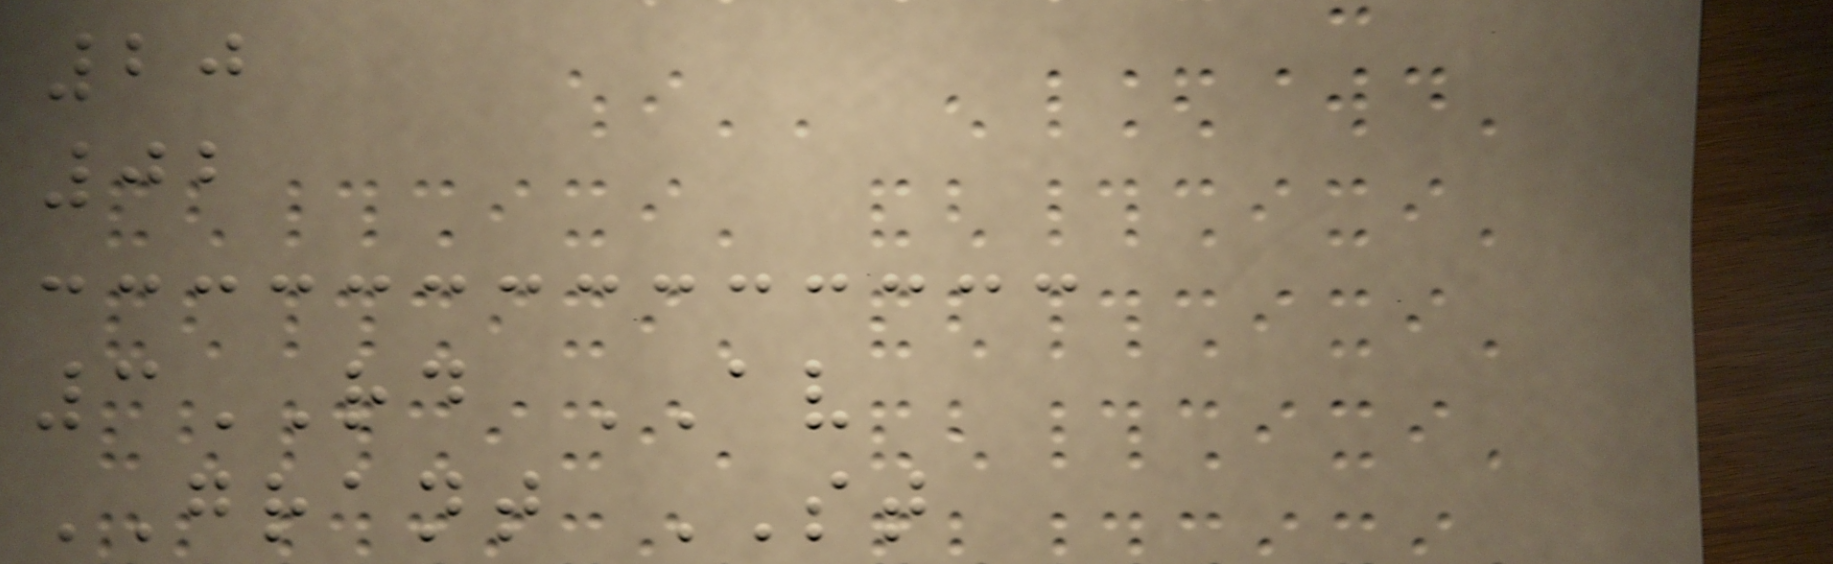20
02
3RD AV
GRANT ST
